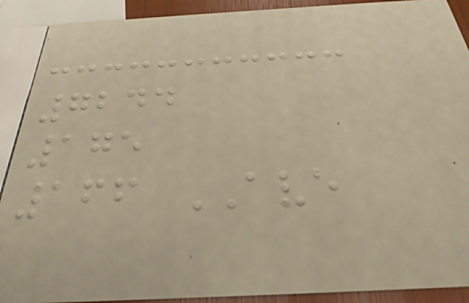7244
175
166 AVE
